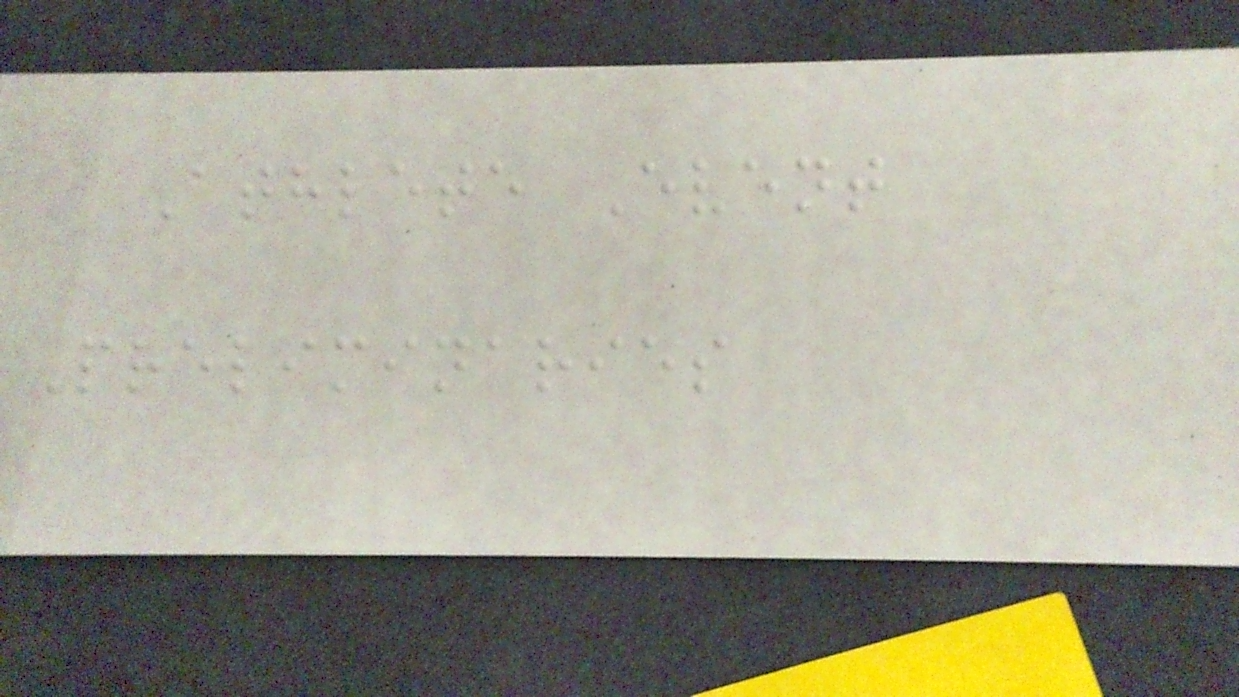Athlete Event
Preliminaries
